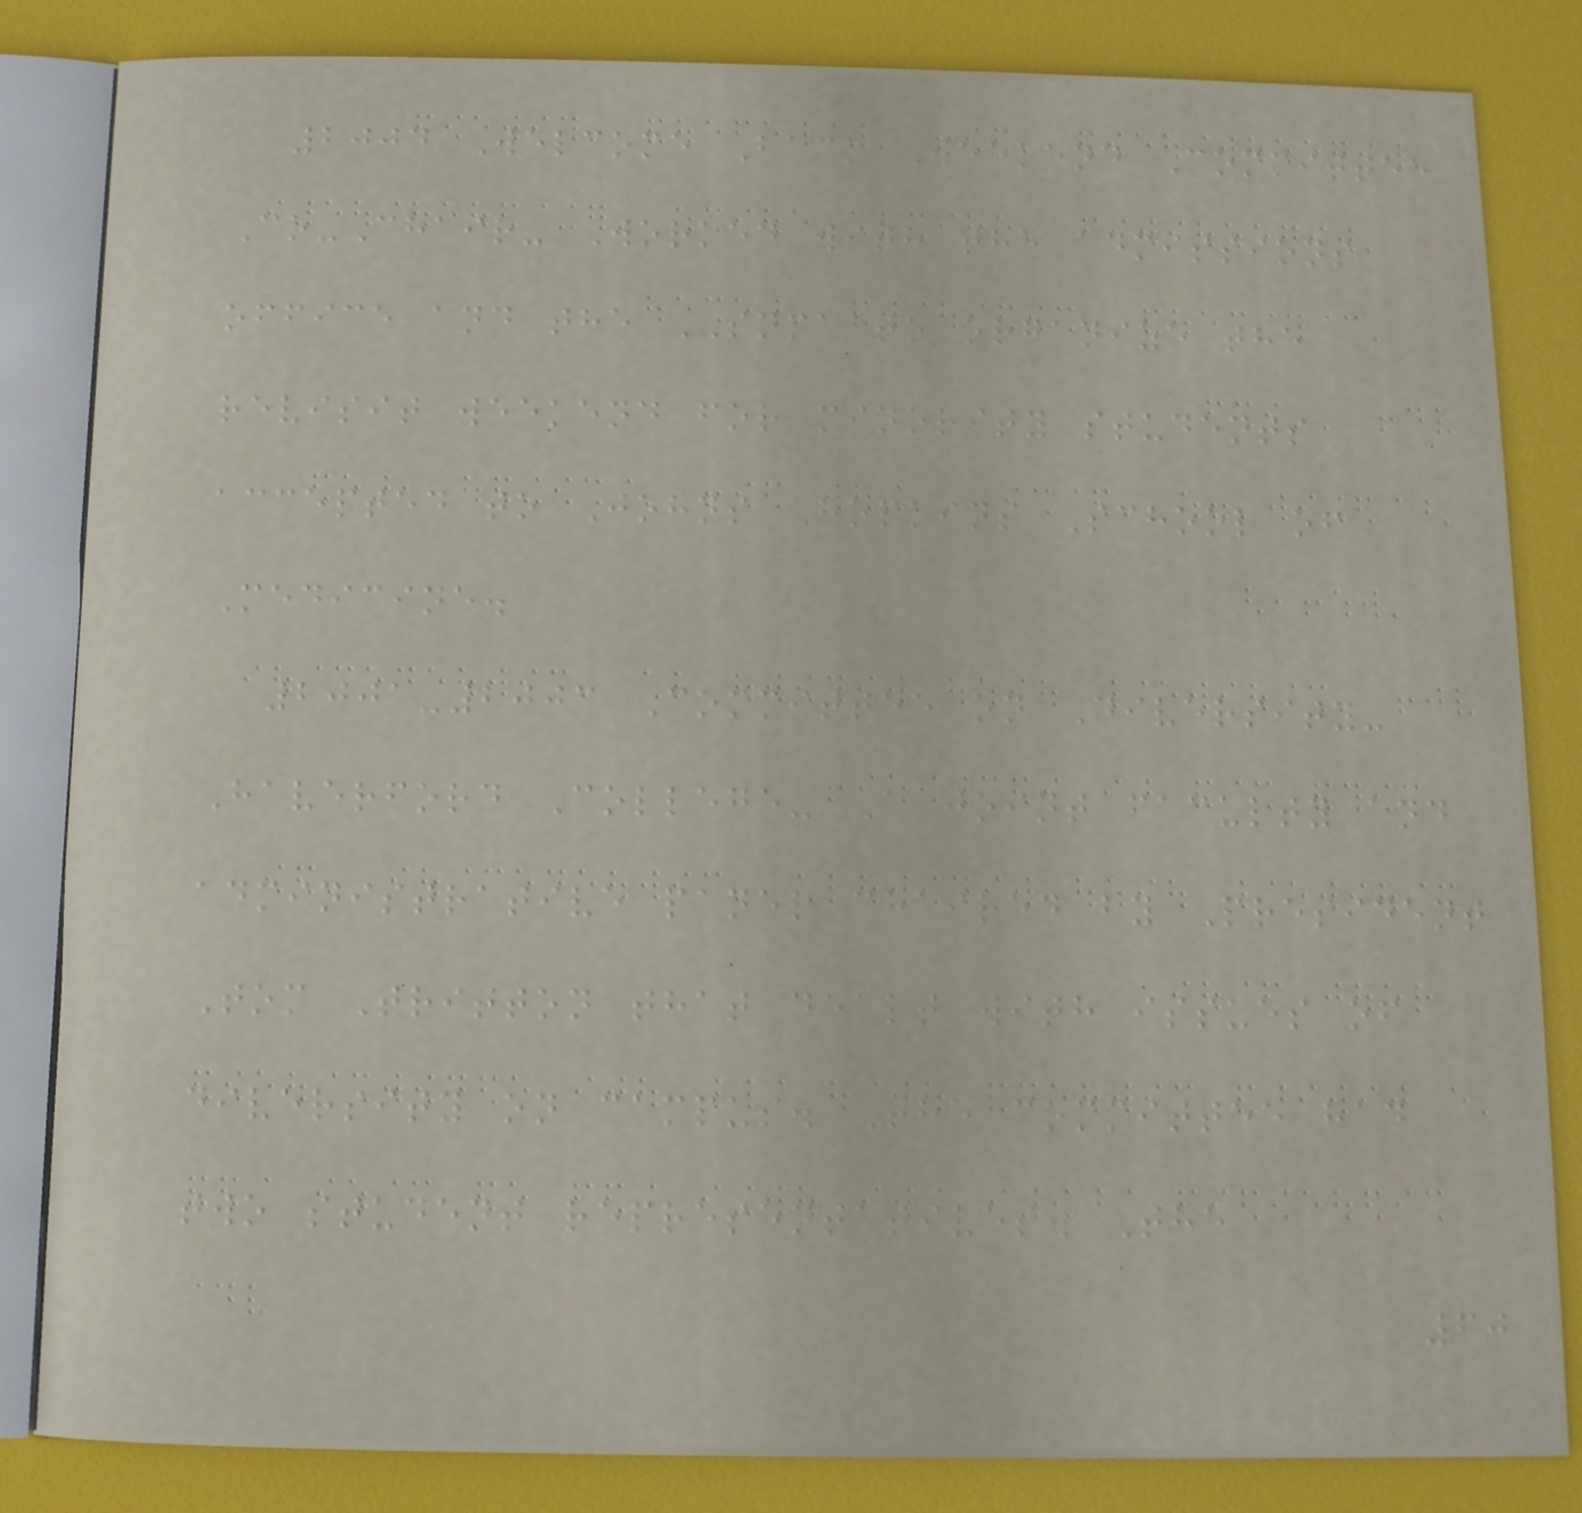2004 Welcome Back Weekend Committee
Co-Chair- Worked with the admissions
office and the SNMA to organize the
revisit weekend for minority students
accepted to Johns Hopkins School of
Medicine.
2001-2003 Committee on Diversity-
Haverford College- A joint faculty and
administrative panel chaired by President
Tom Tritton that dealt with issues of
diversity on campus. The committee had
two student representatives. The
60
